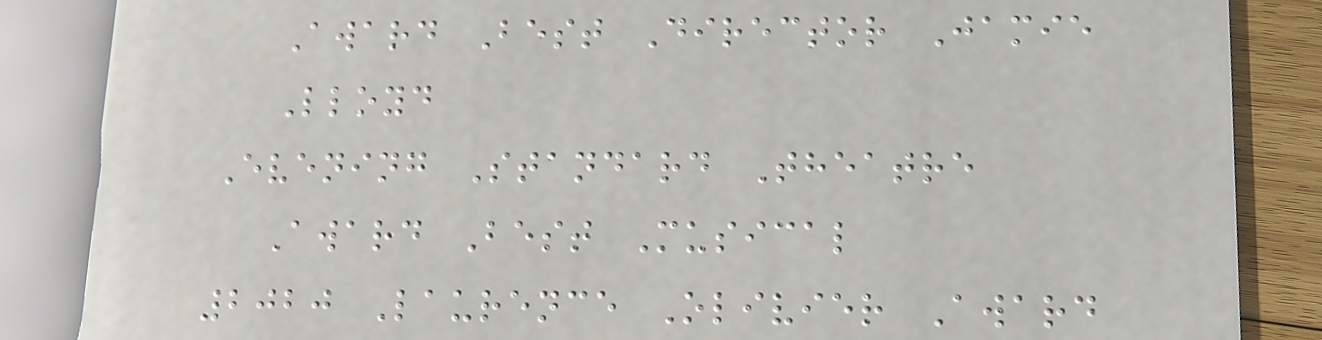Award Best Director Jamie
Lloyd
Evening Standard Theatre
Award Best Musical
2020 Laurence Olivier Award
